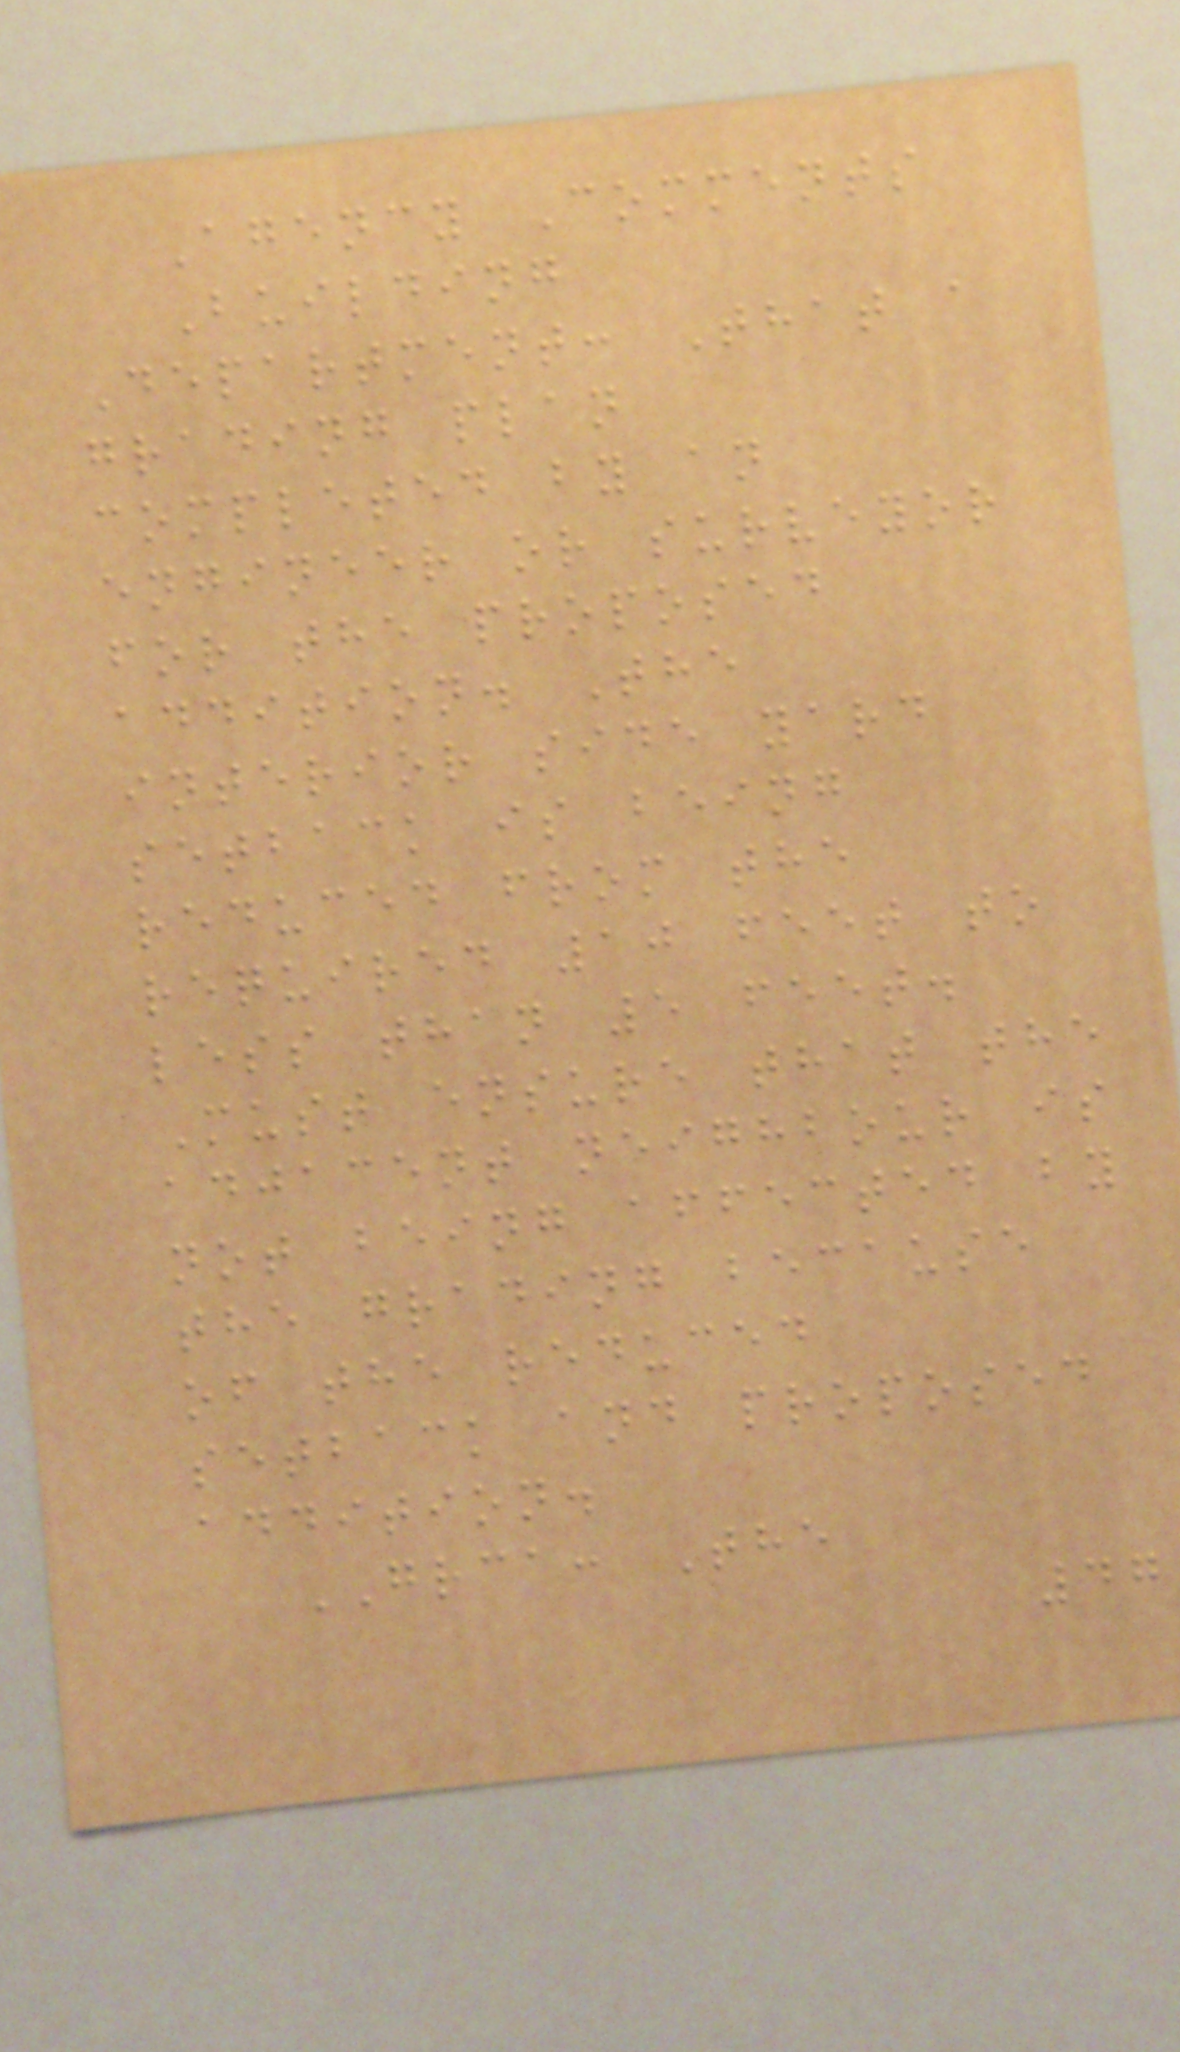Agency Comments
Building
Department: That a
grading plan
completed by an
engineer or surveyor
for the proposed
addition. The
interior side yard
setback is being
reduced from the
required 10 feet to
less than 5 feet.
Must ensure that the
adjacent neighbour is
not being affected by
the grading because
of the reduced
setback and proposed
addition.
GRCA: The
47
